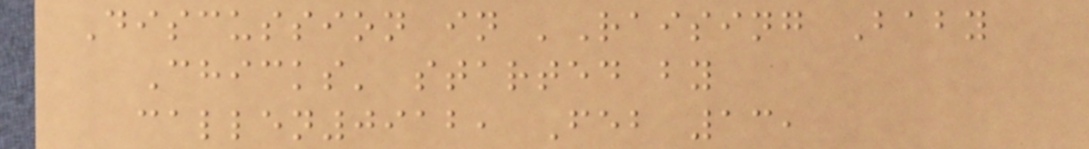Discussion in 'Raising Baby
Chicks' started by
callen0912, Feb 13,
